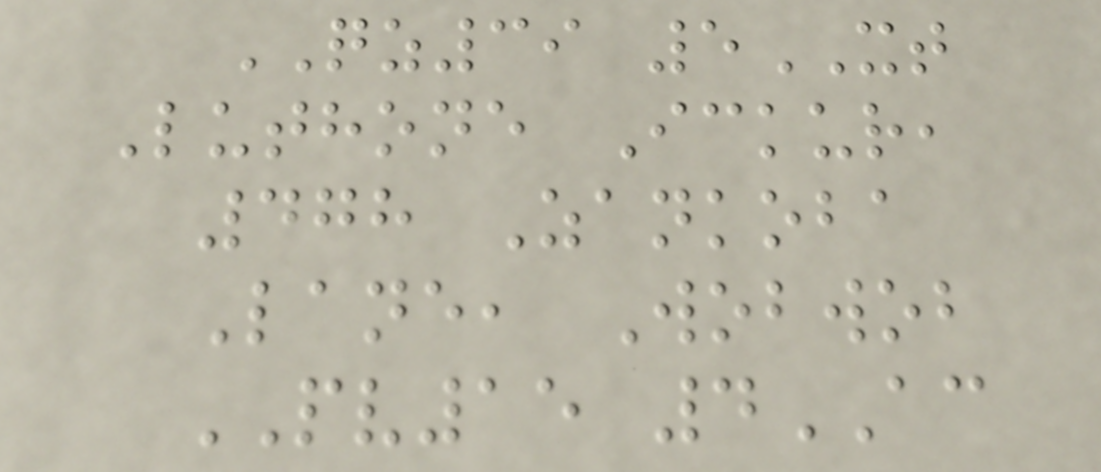QZ39 5XT
Luthone Ickur,
478 Zankoba
Lane, Wobwob
PV15 4AC
